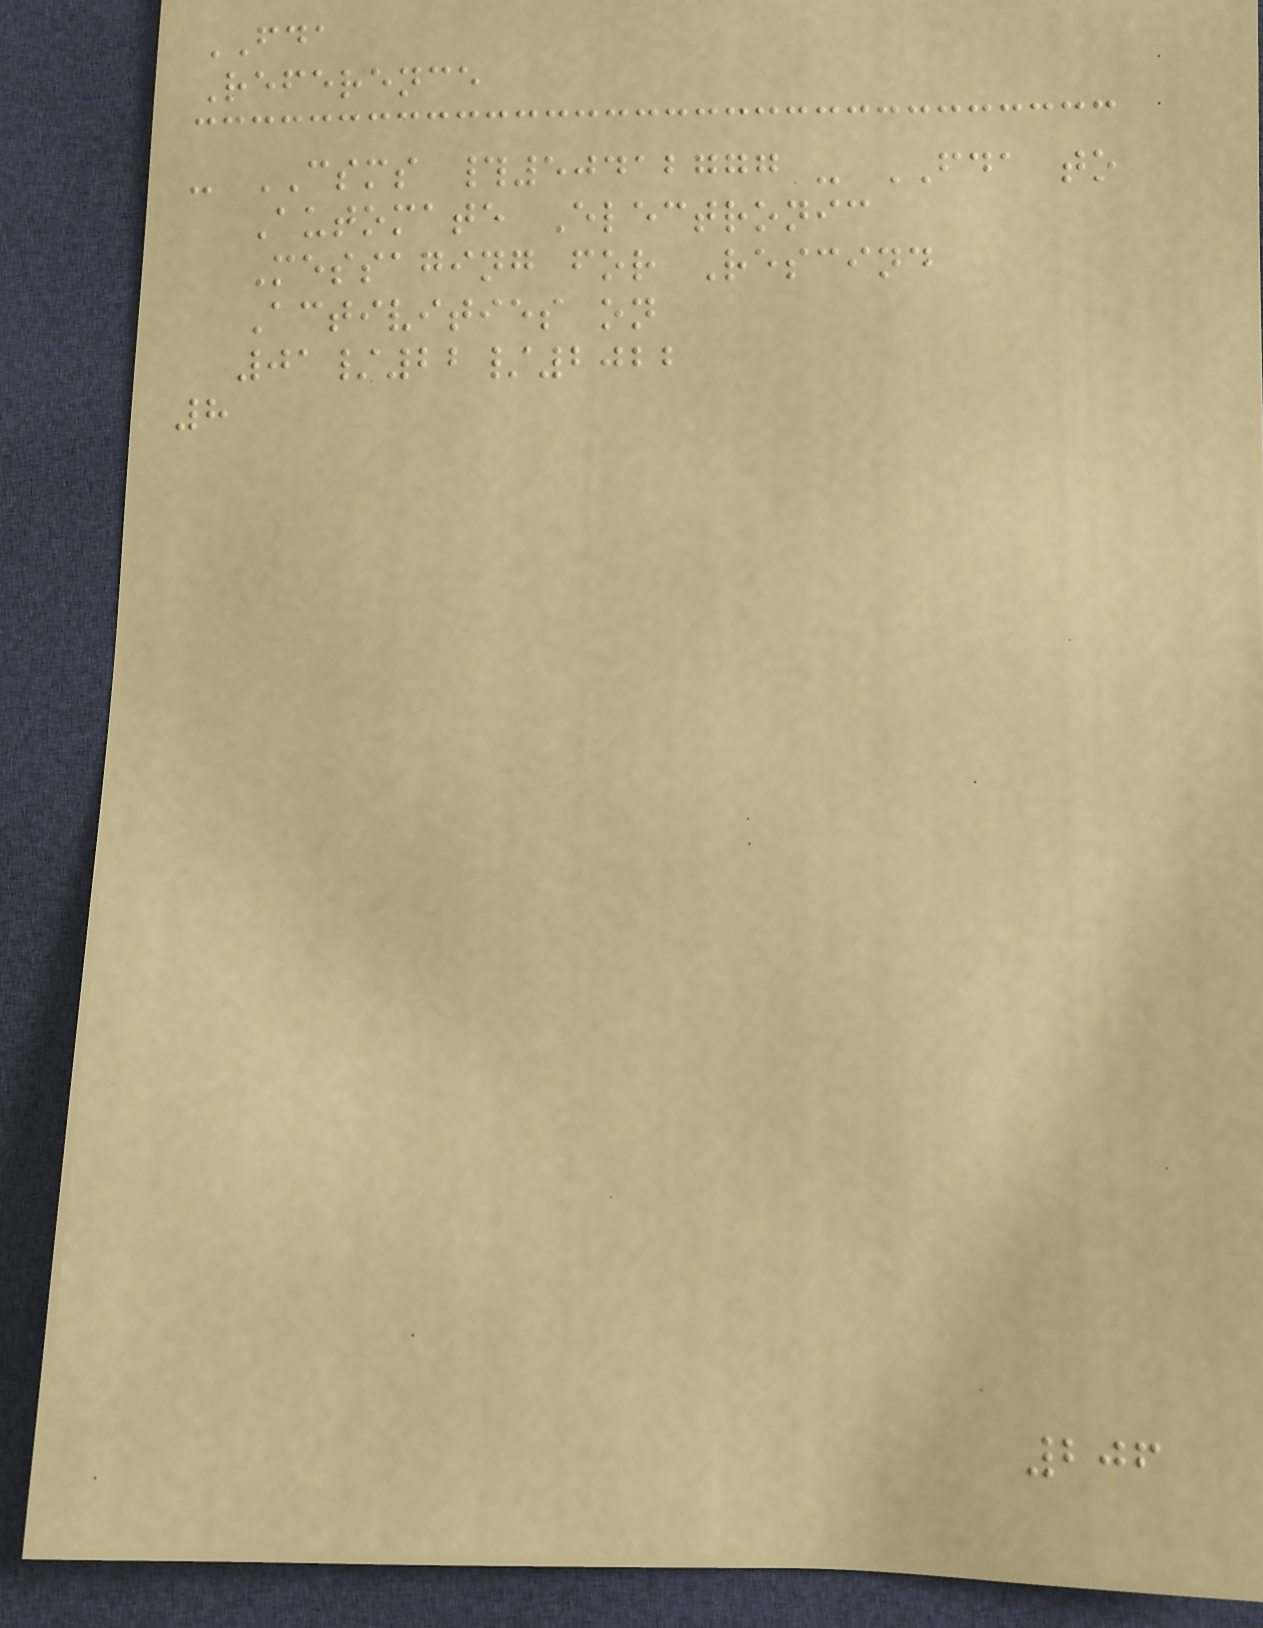FDA
Reference
- CSMS #50412777 - FDA to
Automate Electronic
Messaging for Rescind
Activities on
01/22/2022
8
206
